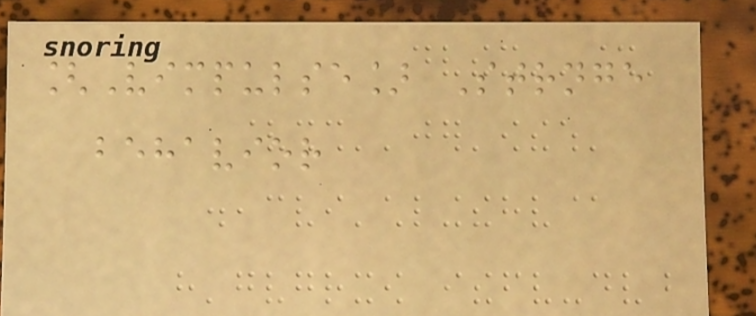[Vimpulse] Strnge
behavior
